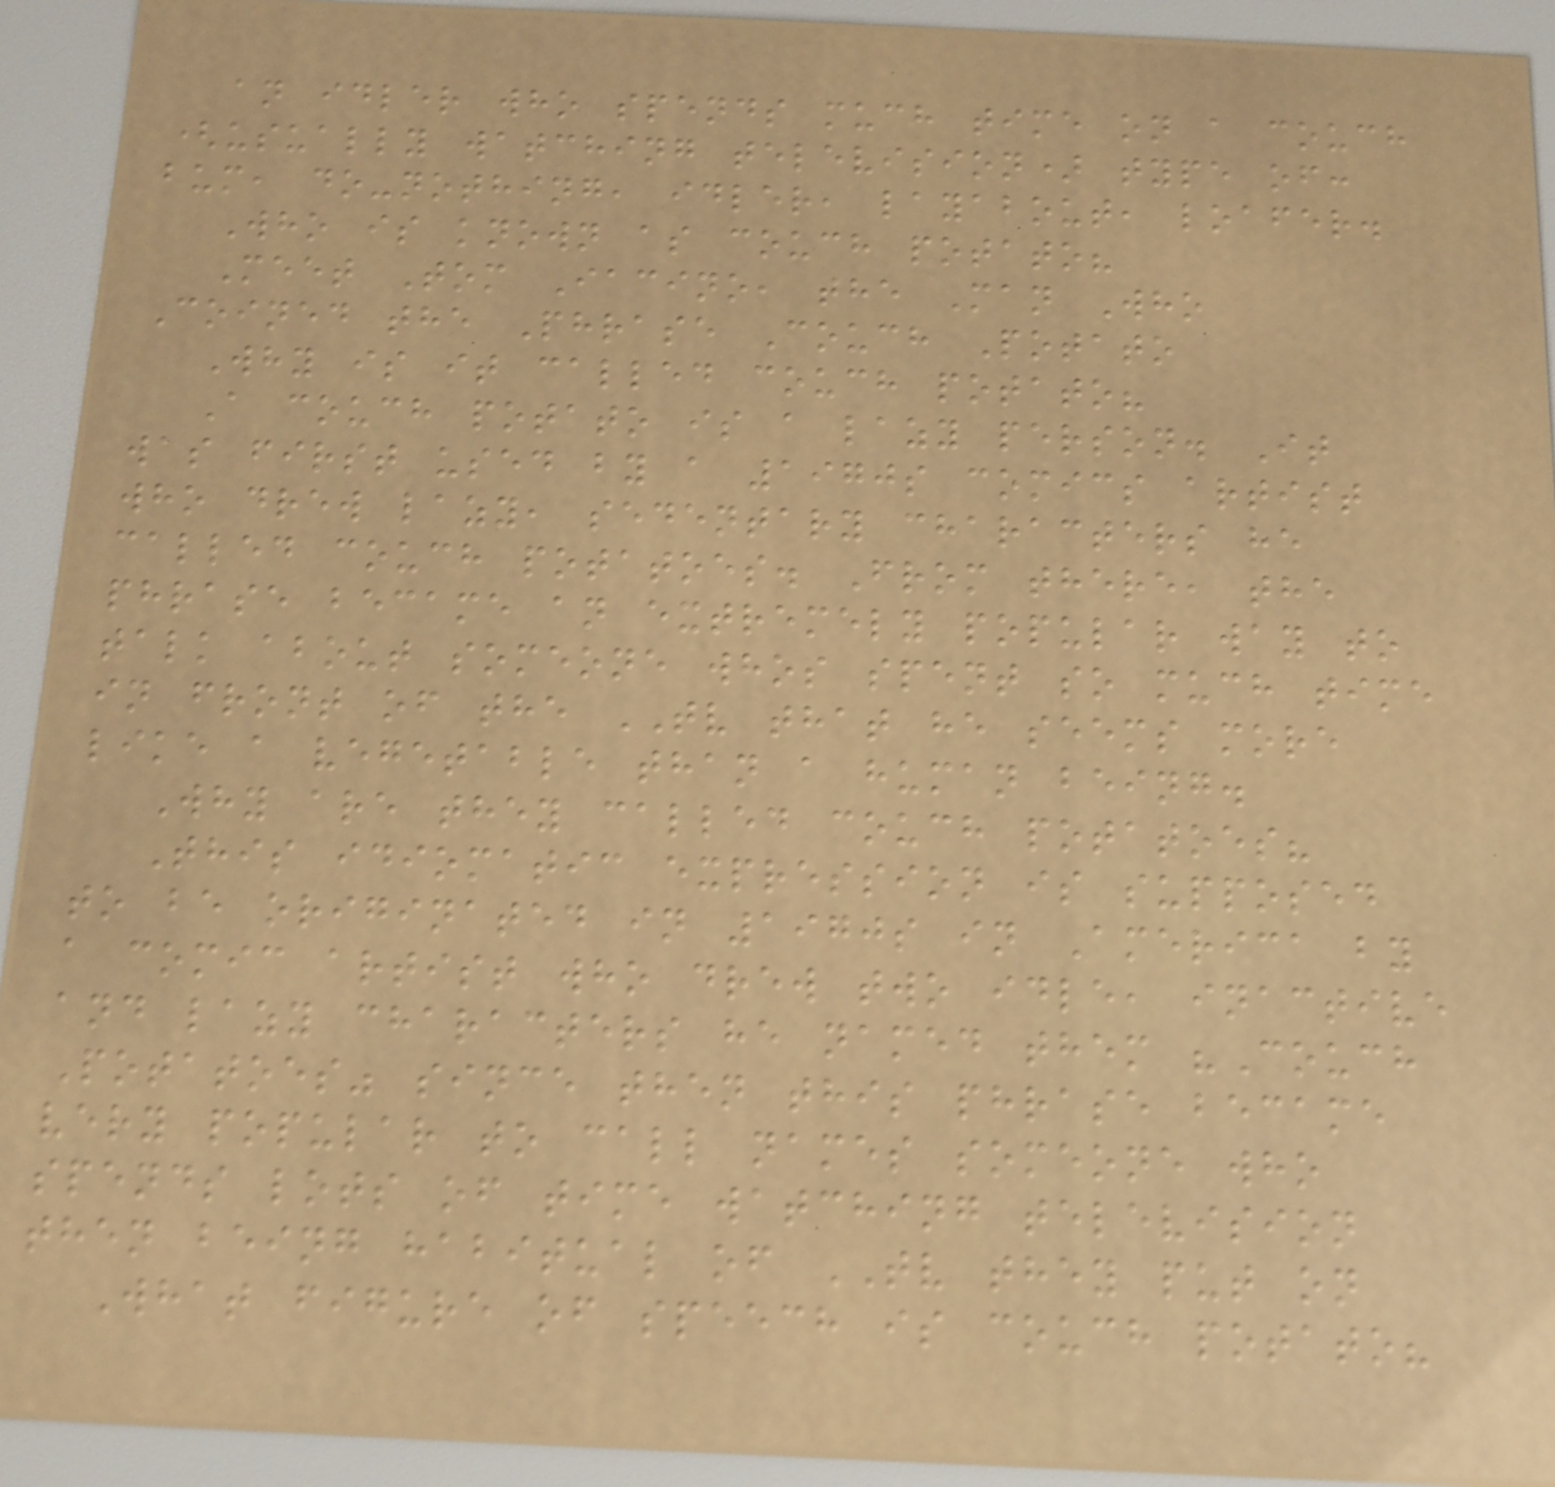an idler who spends much time on a couch
(usually watching television) type of:
bum, do-nothing, idler, layabout, loafer.
Who is known as couch potato?
Meet Tom Iacino, the Man Who
Coined the Phrase Couch Potato
Why is it called couch potato?
A couch potato is a lazy person. It
was first used by a 1970s comics artist
who drew lazy, sedentary characters he
called couch potatoes. From there, the
phrase became an extremely popular way to
talk about someone whos spent so much time
in front of the TV that he seems more
like a vegetable than a human being.
Why are they called couch potatoes?
This idiomatic expression is supposed
to be originated in 1970s in America by
a comic artist who drew two idle, inactive
and lazy characters he named them "Couch
Potatoes" since then this phrase became
very popular to call names someone who
spends lots of time watching television
then being habitual of TV they put on
What figure of speech is couch potato?
